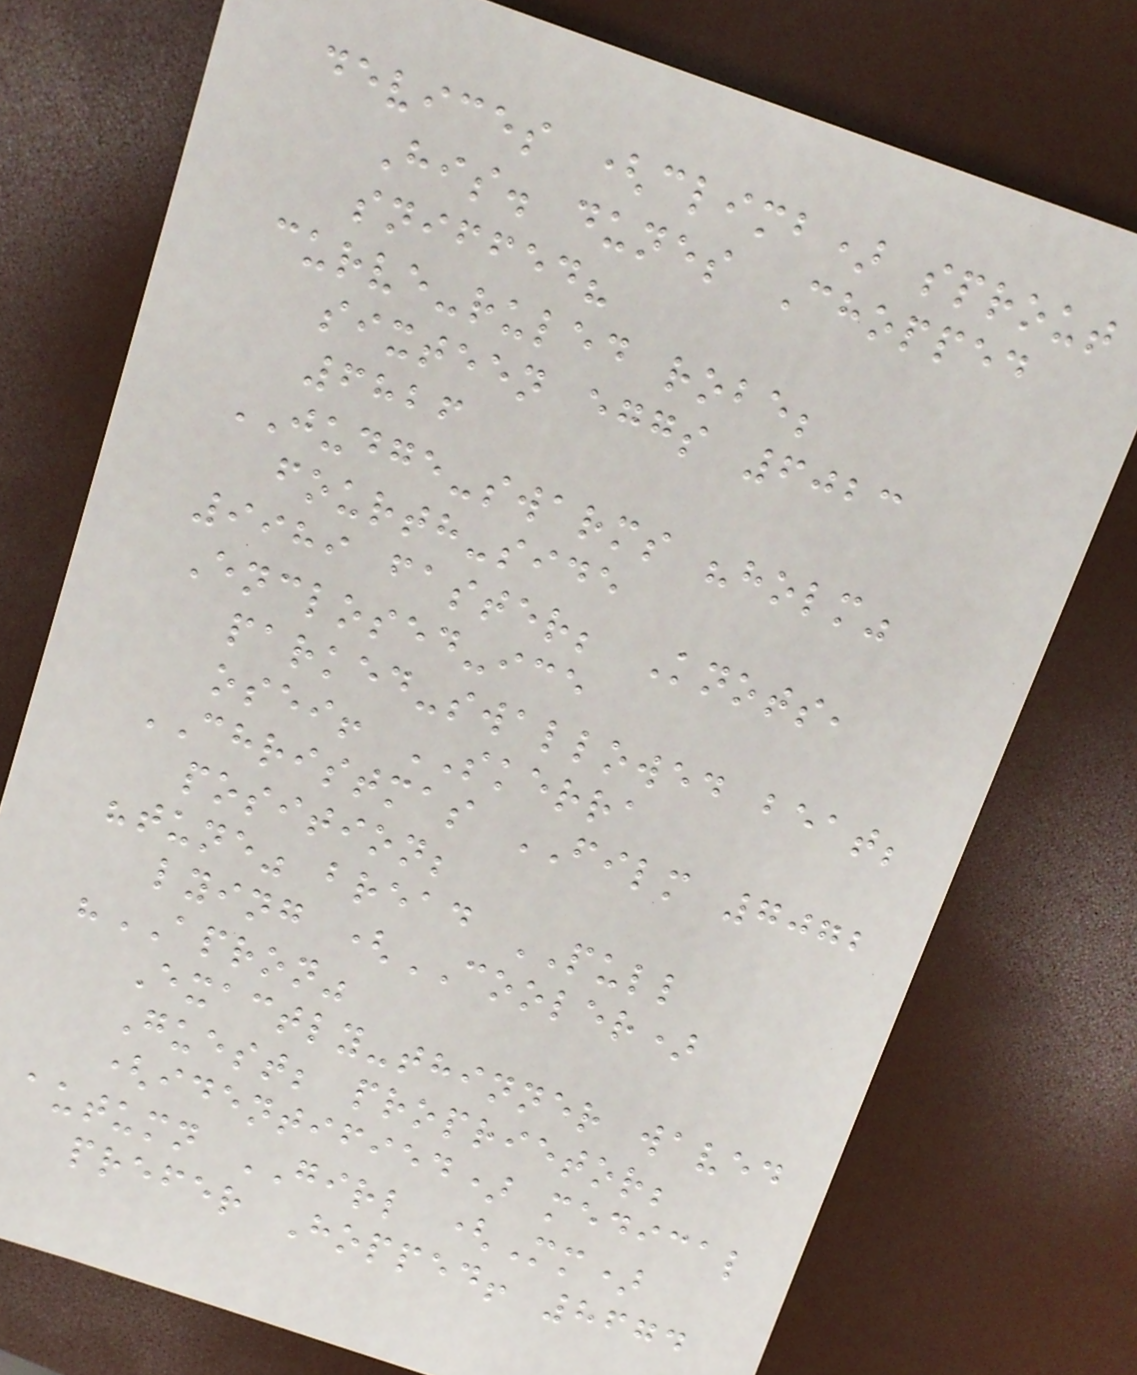devices (climb) sprout
His. dunes Chopped
sniffed?
curve-ruled robe;
sixteen eggs 6023
6826
JUDGE-swarms "holm"
fourth-side
9989 faster; Knots,
Enclosed-ice
parked-swallowed beat;
osei! SKERRA
CHRISTMAS FILM 7072
position;
"tune" bread PULL
lying (COOLER)
"APRON"
Exactly-thinner waved
Guest; proprietor;
(identified) medical
autumn GIRL (Mm)
prefer Hopped! 8674
